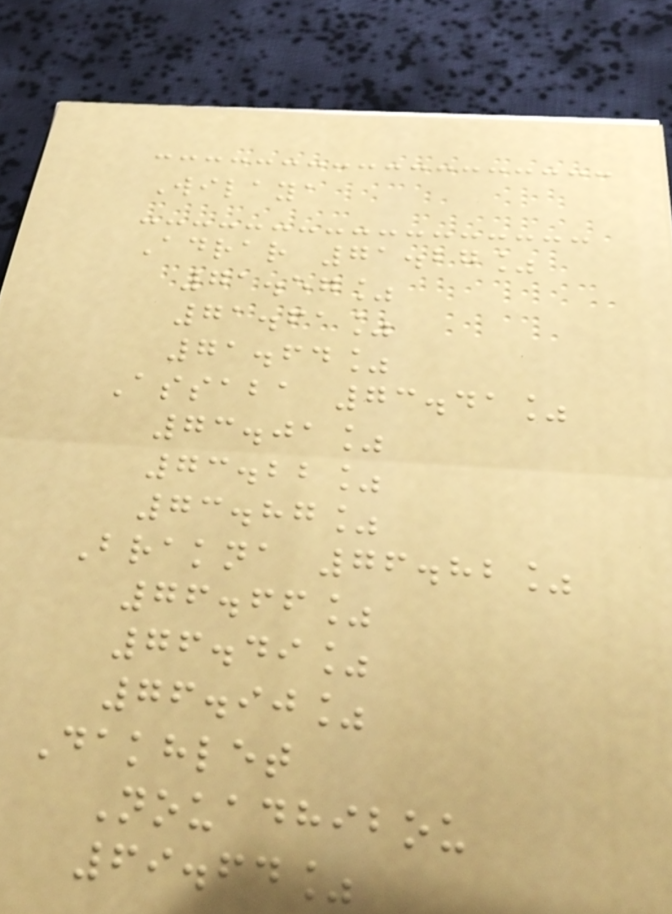Wilaya
Adrar 71.27%
71.57%
71.61%
71.64%
Assaba 73.41%
73.01%
73.22%
73.87%
Brakna 76.82%
76.66%
76.49%
76.90%
Dakhlet
Nouadhibou
69.64%
